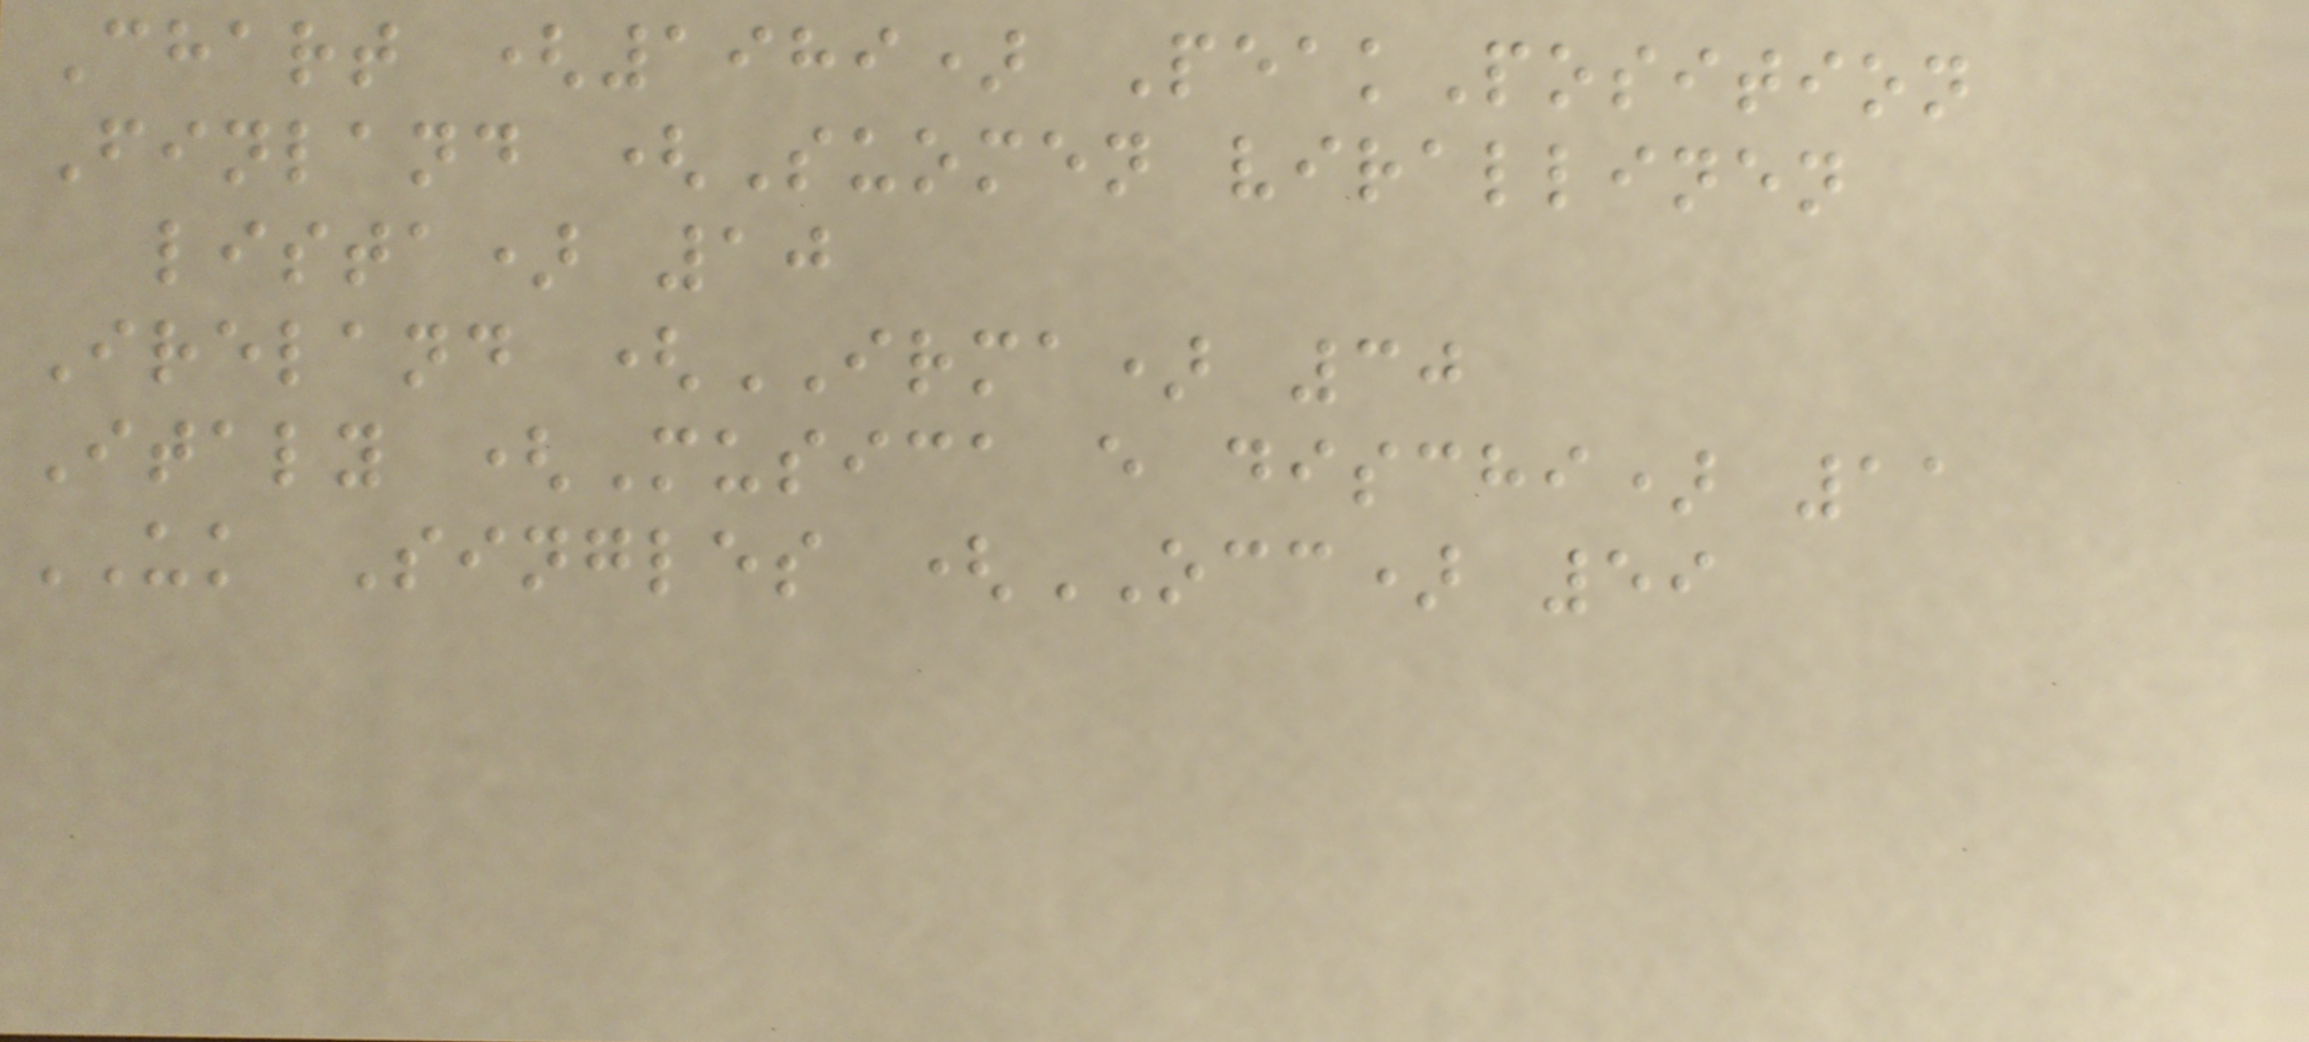Chart (1989) PeakPosition
Finland (Suomen virallinen
lista) 10
Ireland (IRMA) 30
Italy (Musica e dischi) 11
UK Singles (OCC) 59
